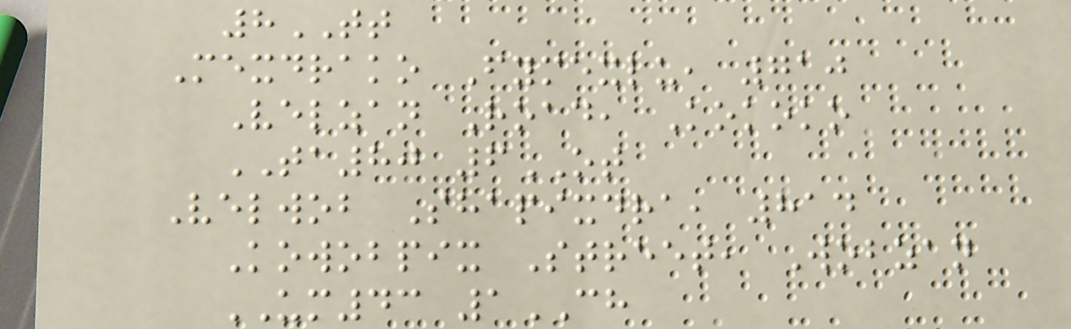8TT
Mexdrako Fymexlu, 710
Velzan Road, Kokoko
TA80 6OT
Velwob Shapixdra, 814
Kowobpix Street, Wobzan
UM43 1CH
